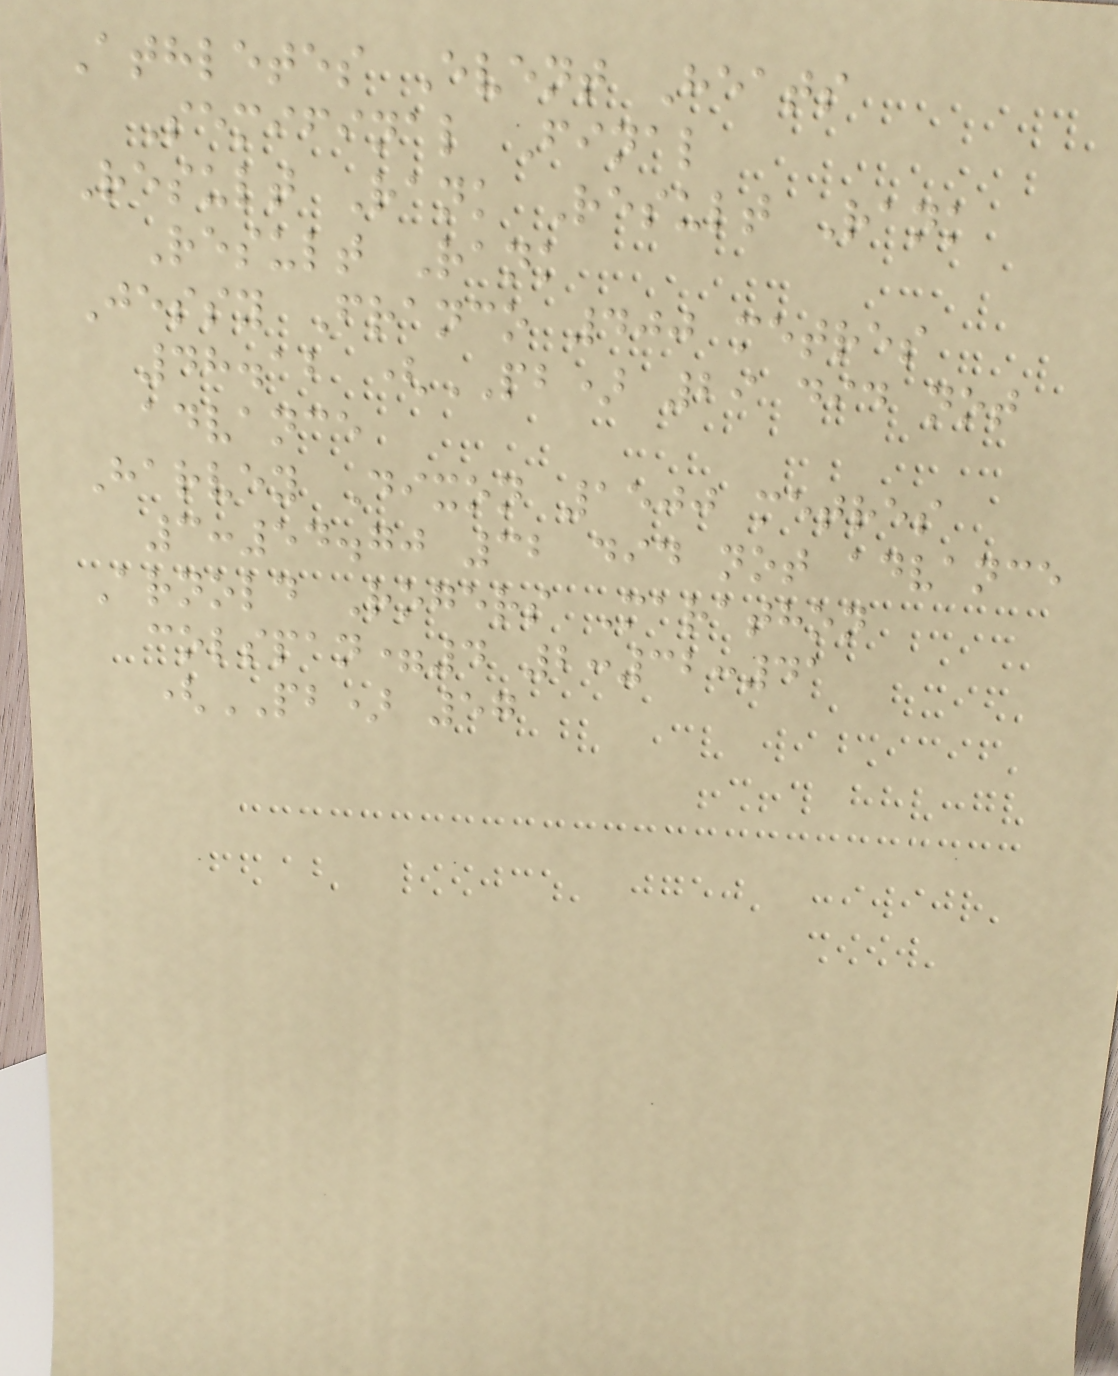Athletes Event Heats
Semifinal Final
Result Rank Result Rank
Result Rank
Jessy Franco 400 metres
48.12 (PB) 29 did not
advance
Harvey Dixon 1500 metres
3:54.70 32 did not advance
Arnold Rogers Marathon
colspan=4 2:32:41
(PB) 57
